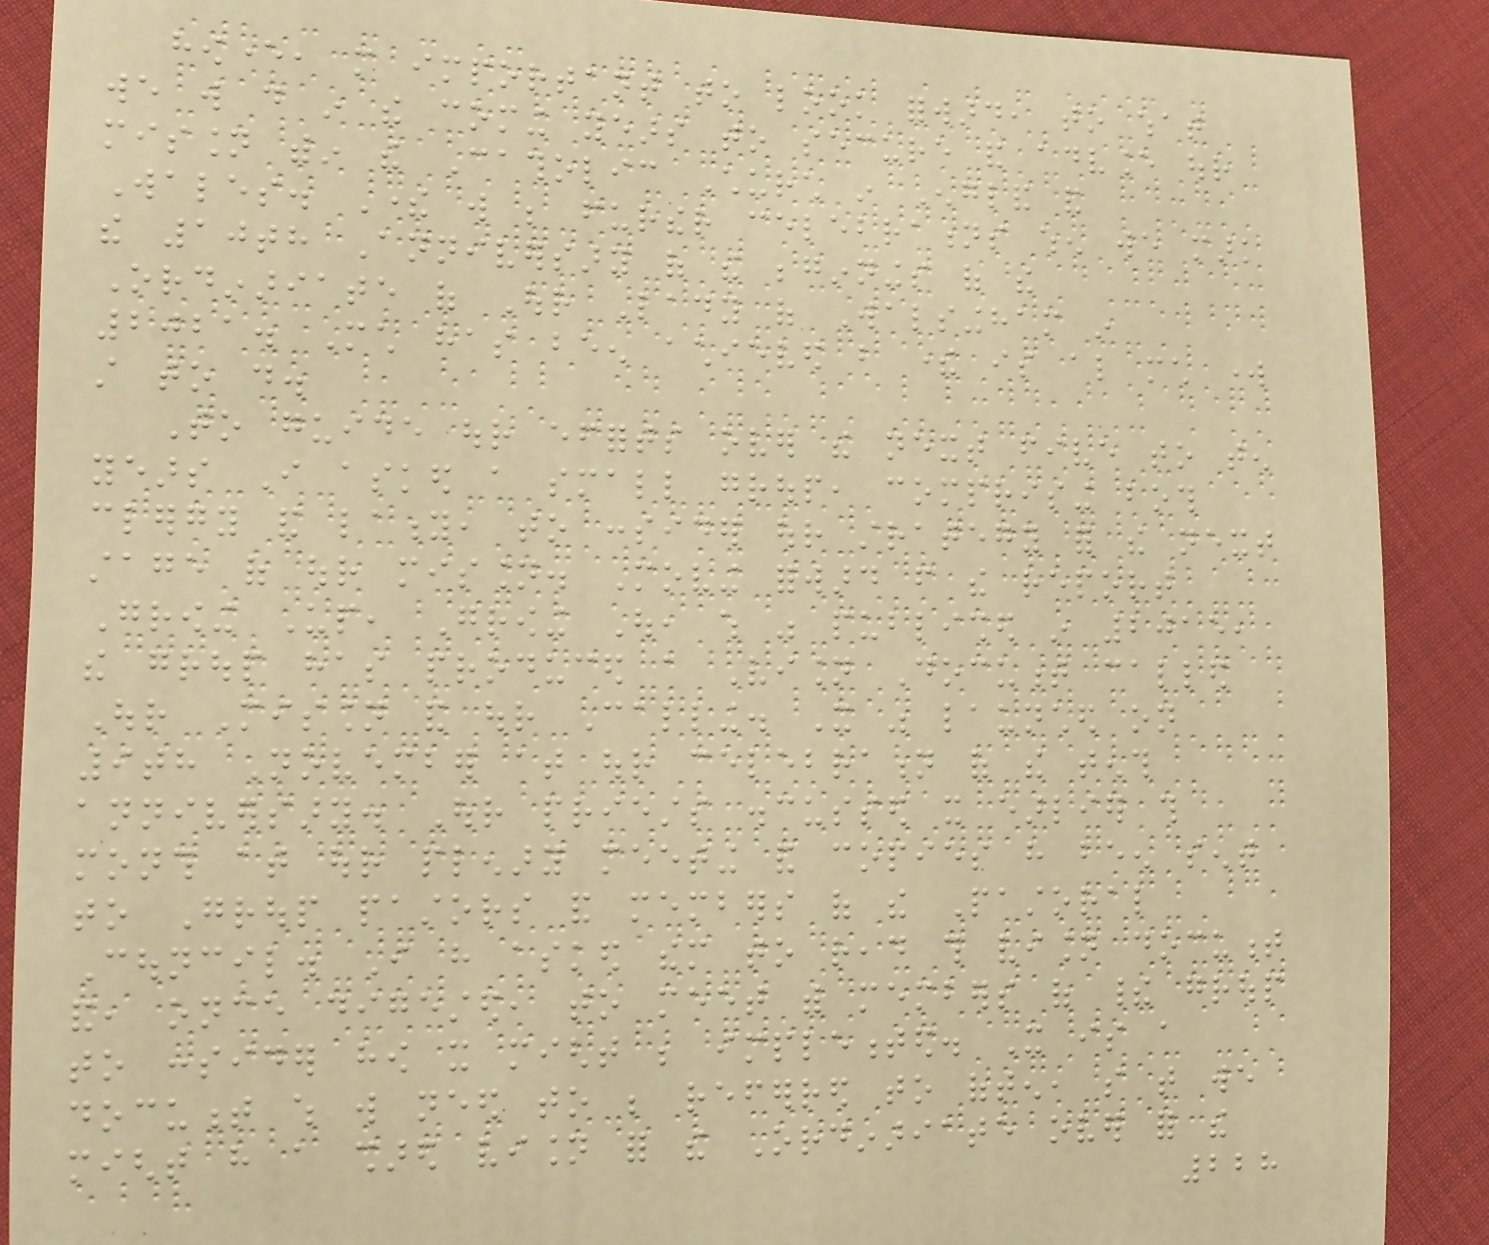however, more important to look forward, to what
we will do in the coming years to secure and advance our
mission within the Catholic Church in England and
Wales. There will be further celebrations when we mark
the 10th Anniversary of the beginnings of the
Ordinariate of Our Lady of Walsingham in
2021. Much has been achieved but there is also much work
still to do.
To guide our efforts over the next five to ten
years I asked a small group, comprising both
clergy and laity, to consider our strategy for the next
stage of our mission. Moving forward from the report
Growing Up, Growing Out, which was published in 2015,
the group has produced a Vision Document called
Our Mission and our Calling. It was launched on
9th November at our celebration of the tenth
anniversary. Our priests discussed it earlier this
month at our plenary meeting and copies have been sent
to Group pastors and members of the Pastoral
Council. I have asked them to read this vision document
and, once digested, to meet with members of their group
to consider how it might be implemented. It is a
document which will need to be referred to often, so that we
might have a shared vision for the Ordinariate over for the
228
